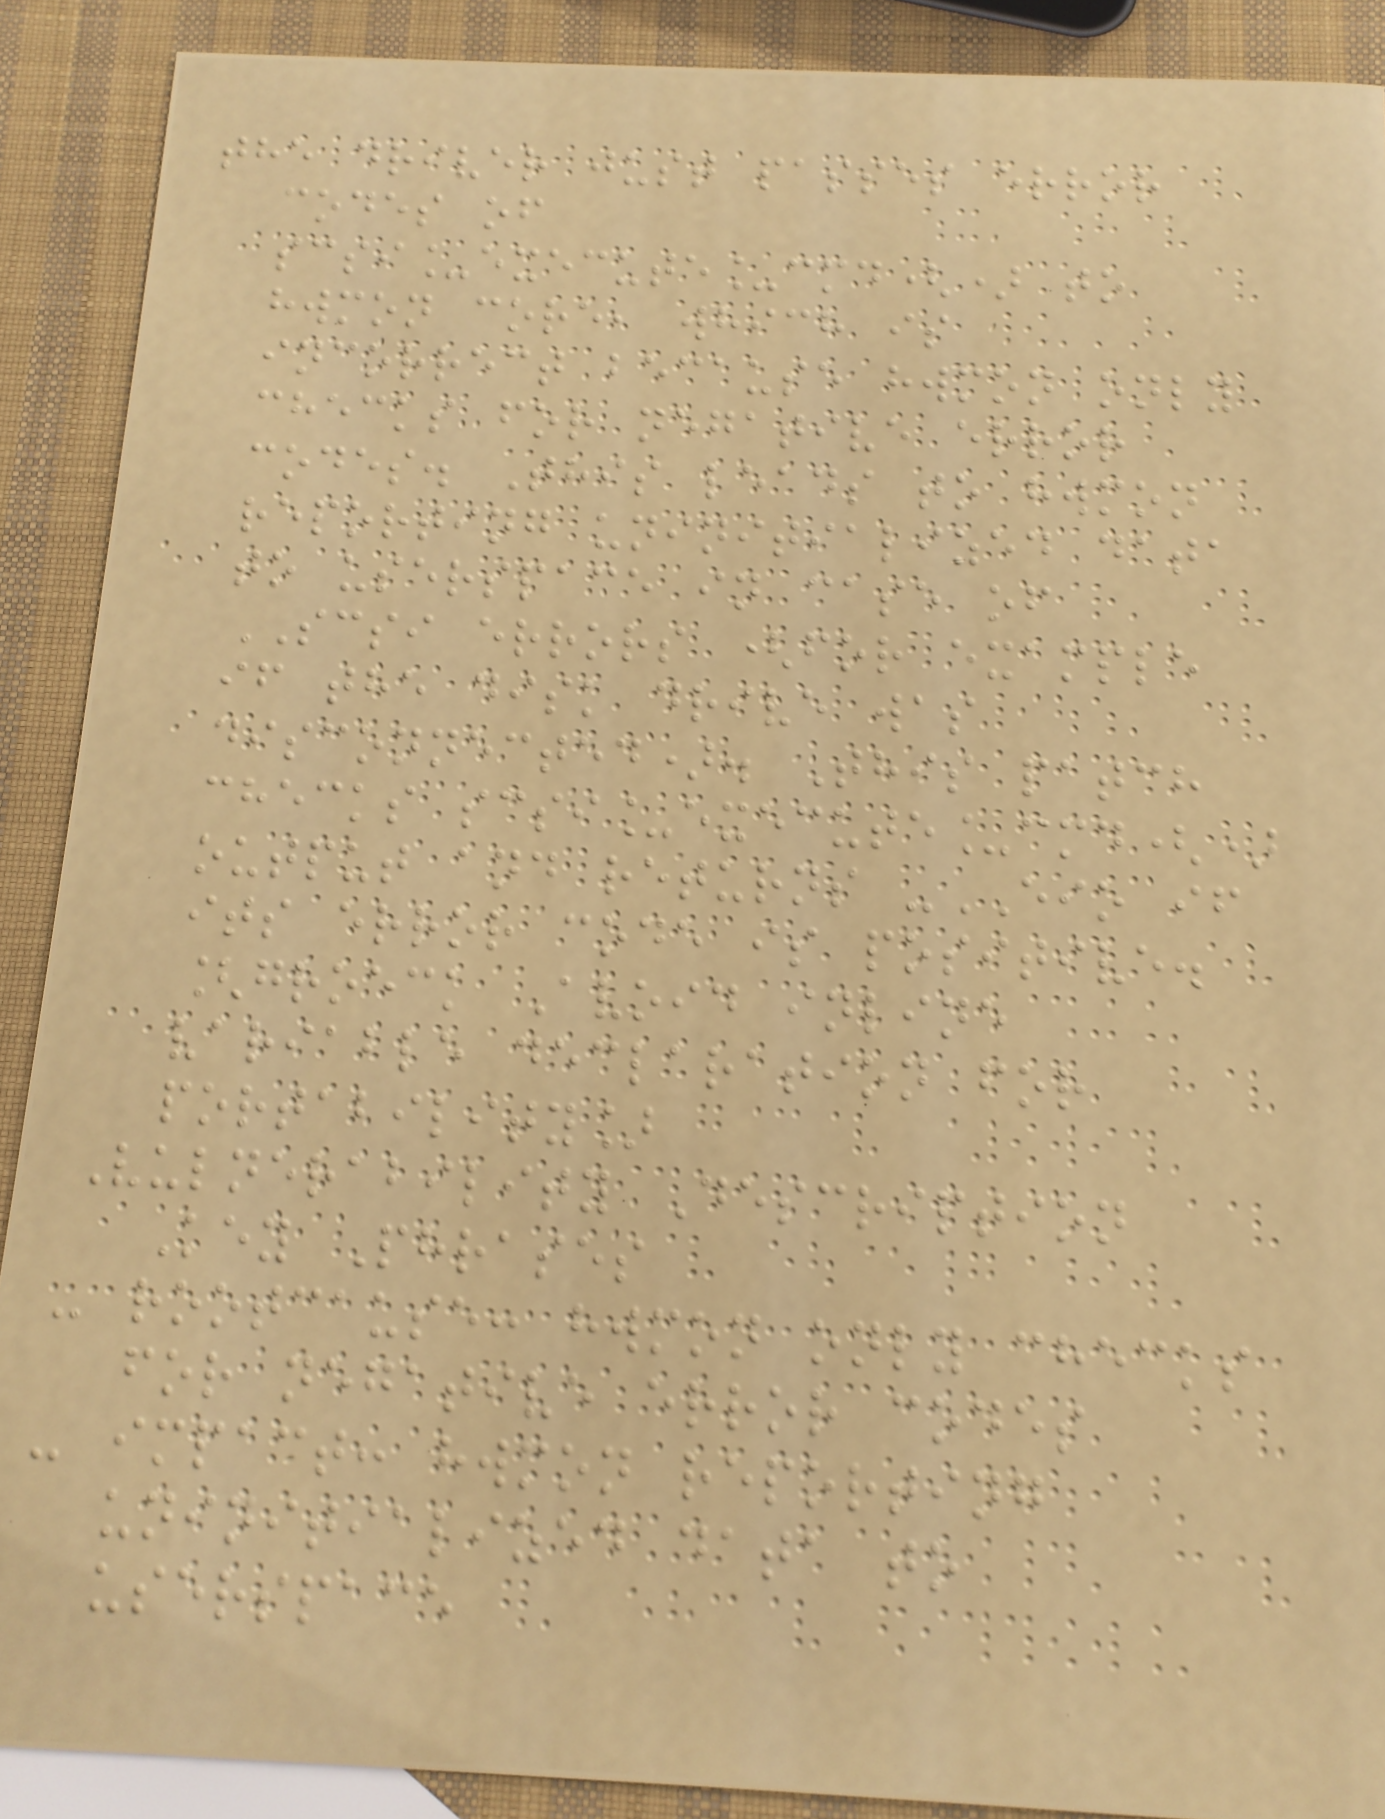the driver just passes error
codes of
scsi_execute_cmd() to
hwmon core, which is
incorrect because hwmon only
checks for negative error
codes. This leads to hwmon
reporting uninitialized data
to userspace in case of
SCSI errors (for example
if the disk drive was
disconnected). This patch
checks scsi_execute_cmd()
output and returns -EIO if
its error code is positive.
[groeck Avoid inline
variable declaration for
portability]
Vulnerability Description
Key Phrases
- rootcause: hwmon only checks
for negative error codes
- impact: hwmon reporting
uninitialized data to
userspace
